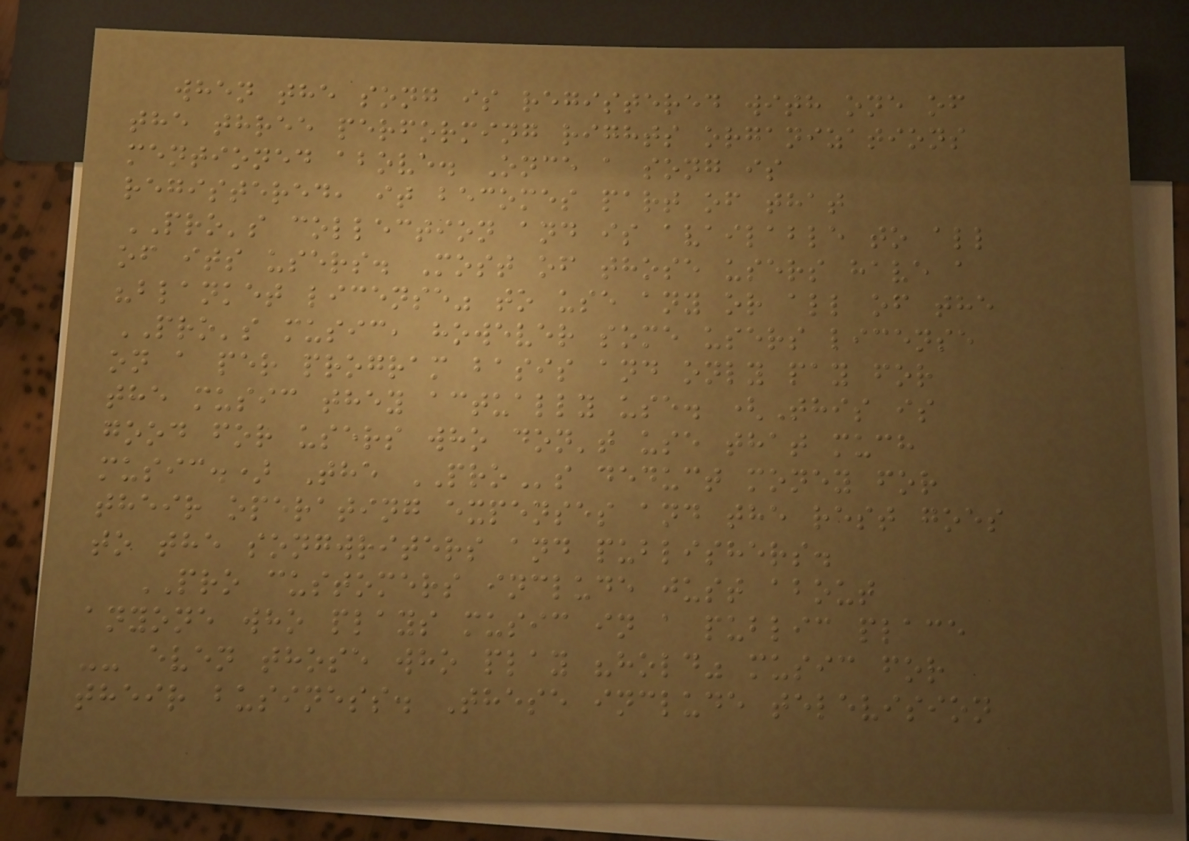when the song is registered with one of
the three performing rights organizations
mentioned above. Once a song is
registered, it becomes part of that
PRO's collection and is available to all
of its users. Most of those users have a
"blanket license" to use any or all of the
PRO's music, however some users license
on a per program basis and only pay for
the music they actually use. (This is
good for users who don't use that much
music.) The PROs deduct money for
their operating expenses and the rest goes
to the songwriters and publishers.
PRO customers include just about
anyone who plays music in a public place
-- even those who play "hold" music for
their business. These include television
